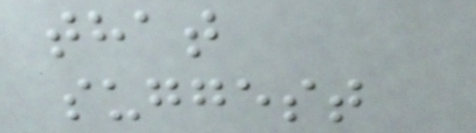that
suggest
